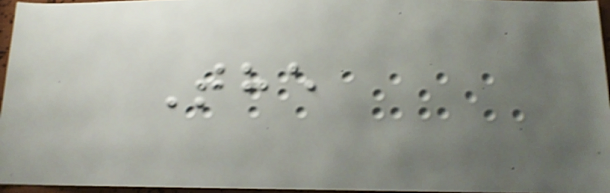The
